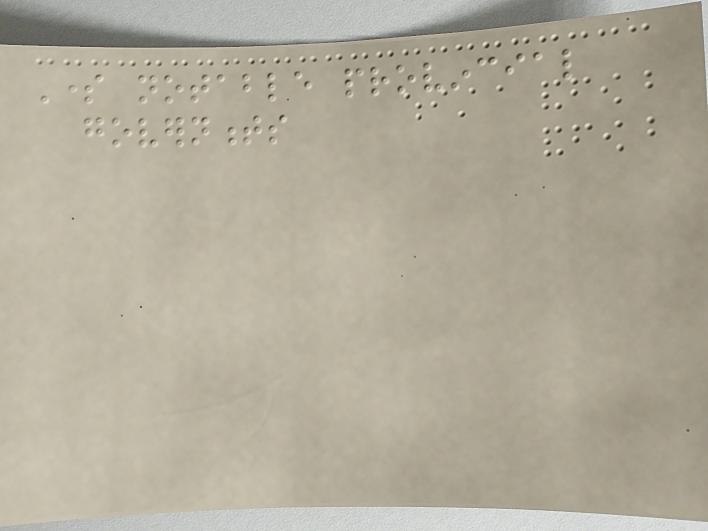Some notable provincial
governments
